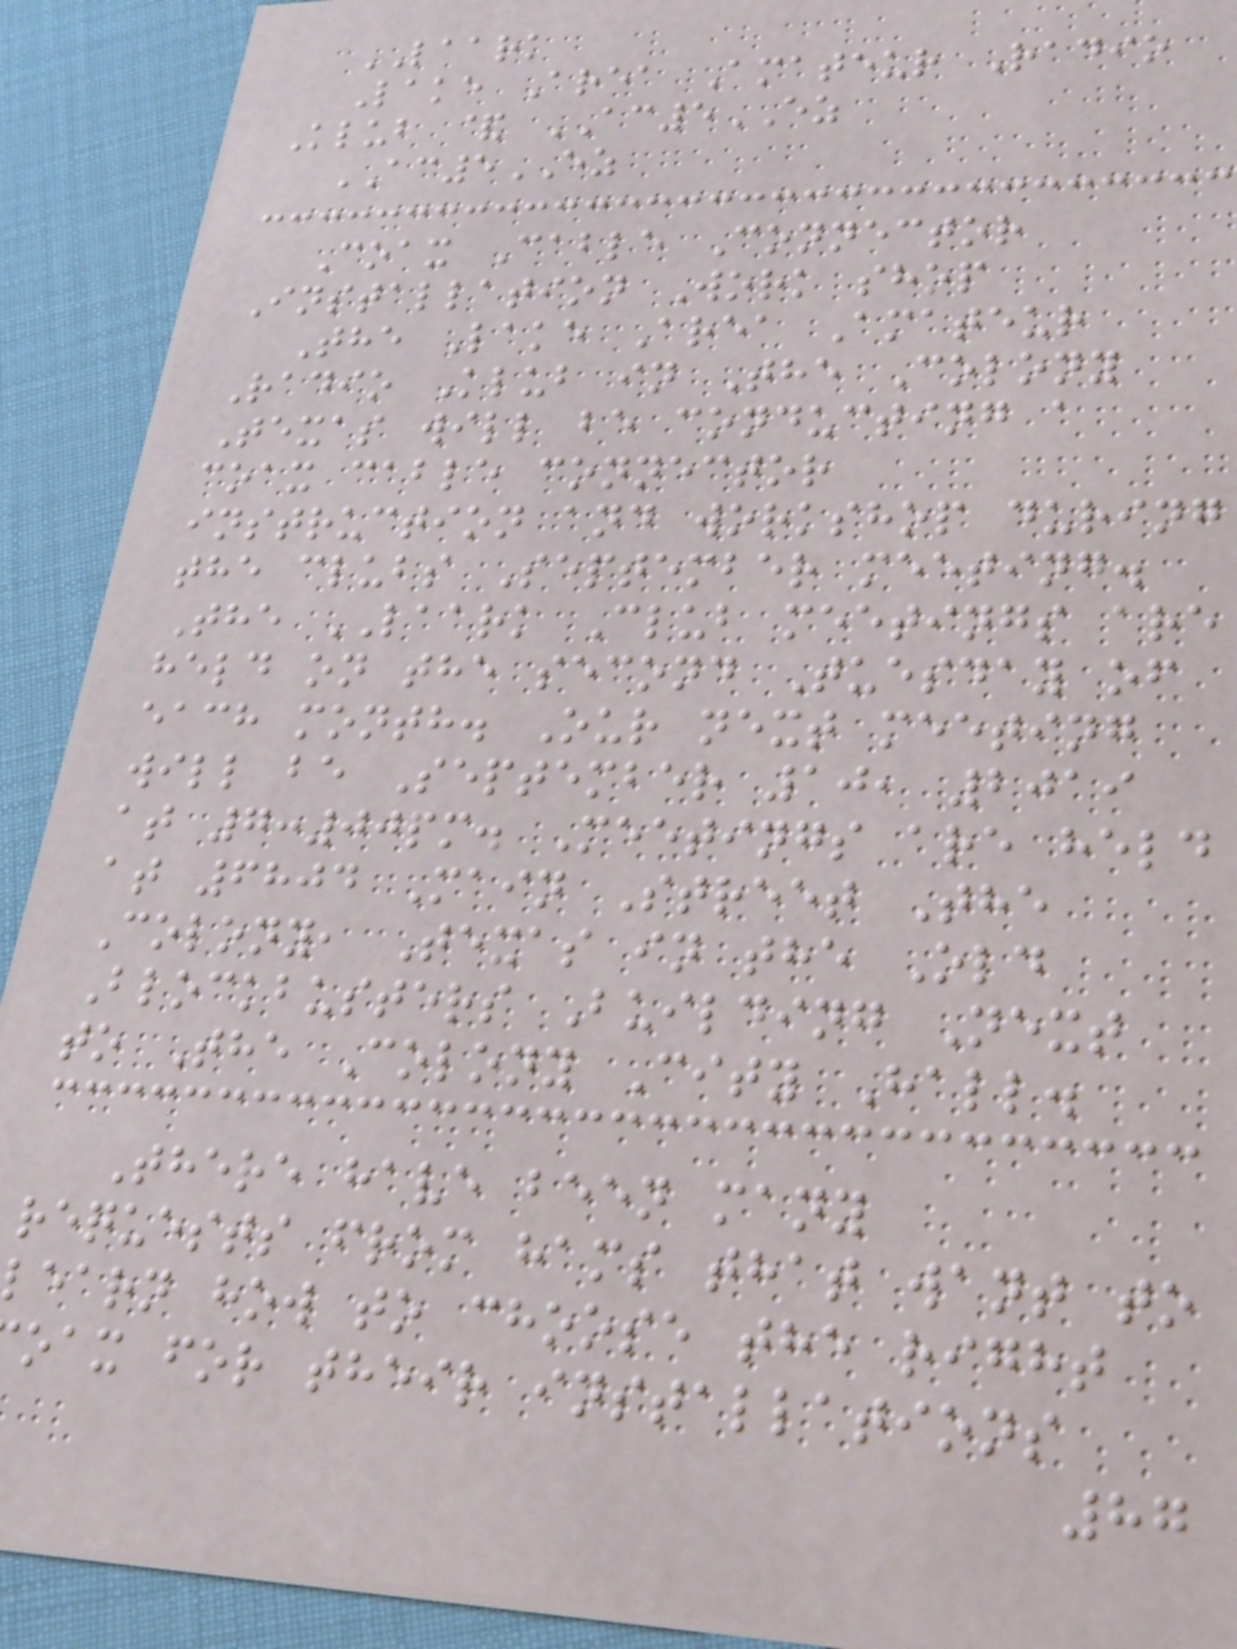LAARK
Lake Area Amateur Radio
Klub & AC5EZ
AC5EZ
Coax Cable Connector
Installation Work shop
The Lake Area Amateur
Radio Klub in The Colony
Texas will be conducting a
coax cable connector
instruction and workshop during
the clubs September meeting.
The LAARK Club meetings are
held on the second Tuesday of
each month. Our next meeting
will be September 10, 2019
at 7:00pm. Meetings are held
at 6804 Main Street The
Colony, Texas in the Old
Blockbusters Building Next
to The Colony City Hall.
There have been many
requests from hams that want to
learn how to choose the right
oax for their installations
87
